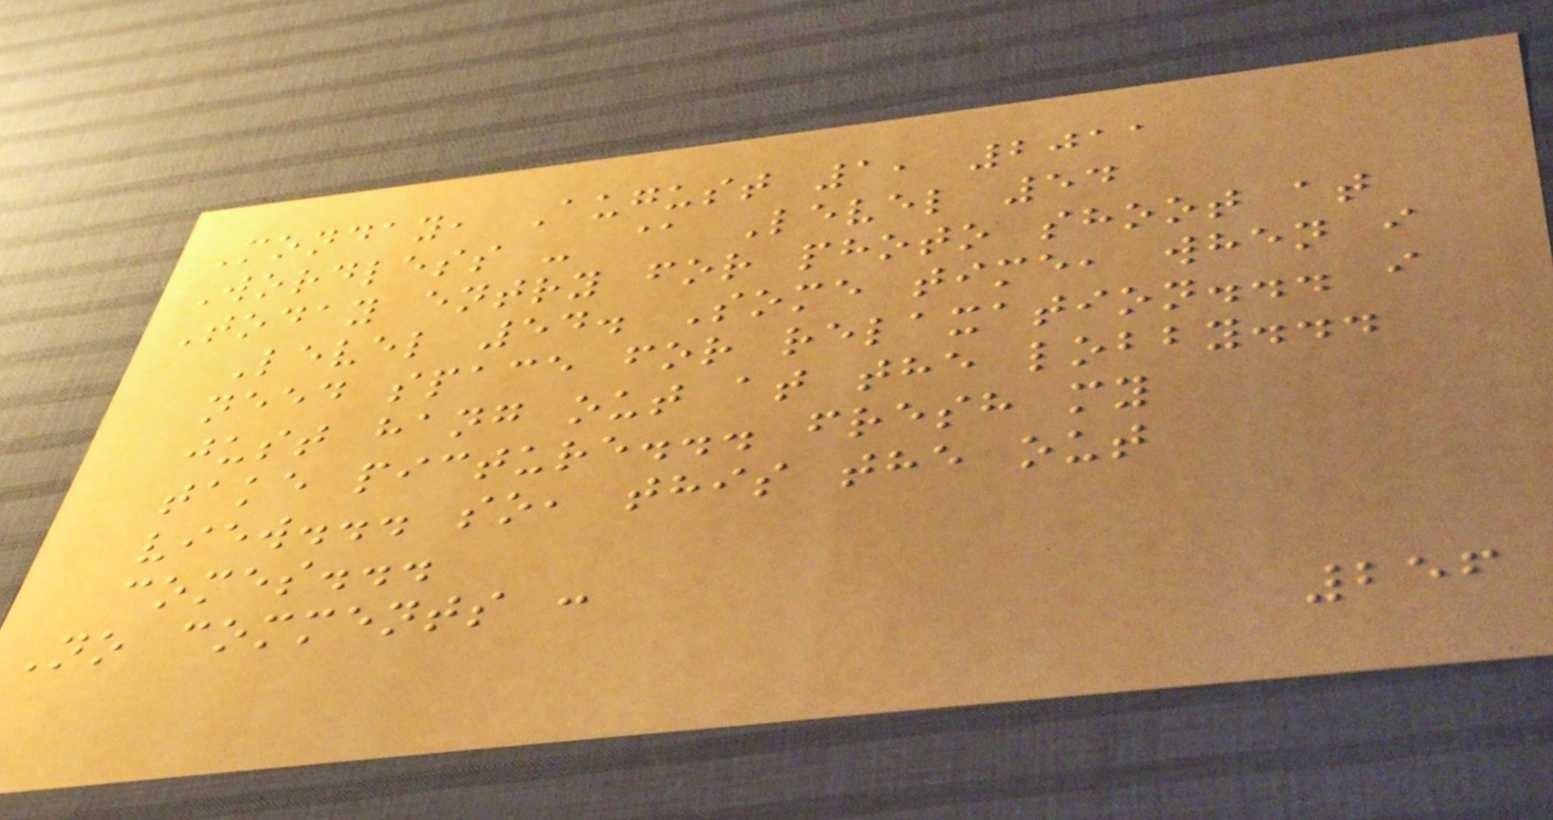Monday, August 1, 2011
Wordless - @ Level 54
Today entry for photo shoot at
Level 54. Some time, when i
need space for relaxation... i
just hang out at the lobby...
take picture... fresh my
view... so, this the out
comes...
No comments :
256
